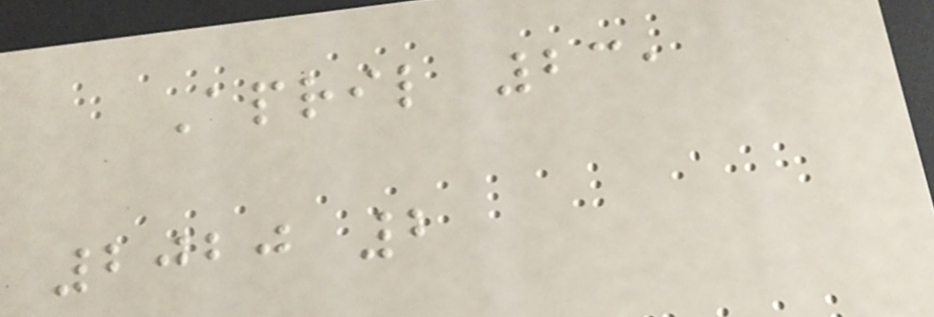April 23,
2020 2
